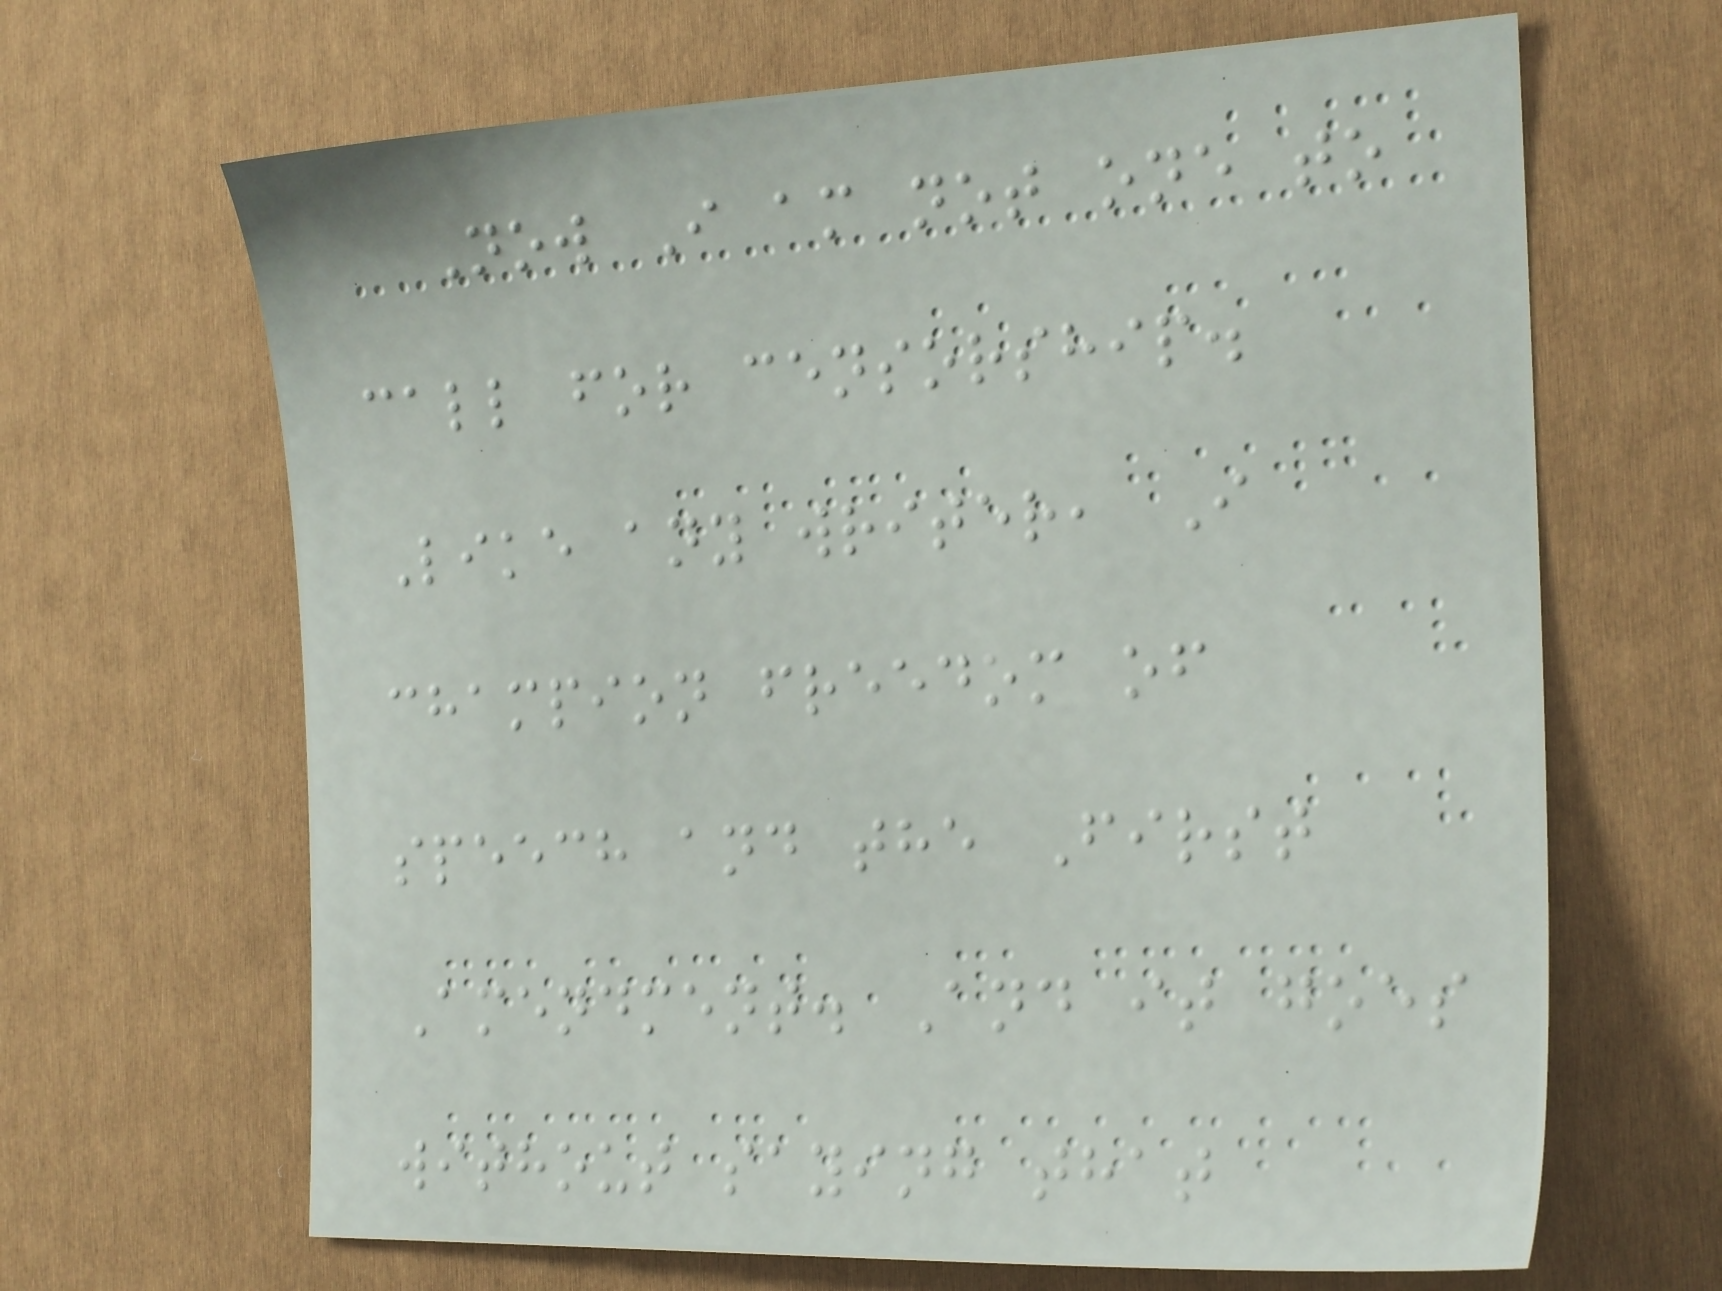Now I am not one to
call for censorship.
Like any writer, I
champion freedom of
speech and the First
Amendment. And it goes
without saying that
